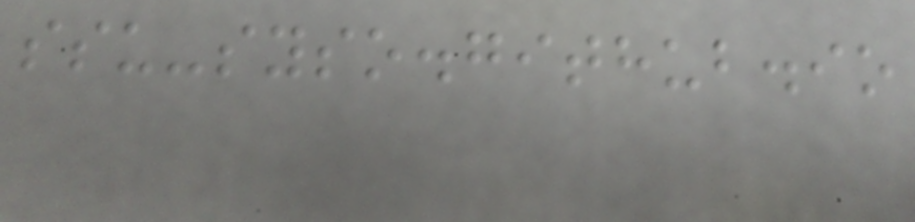ssu-syso.github.io
